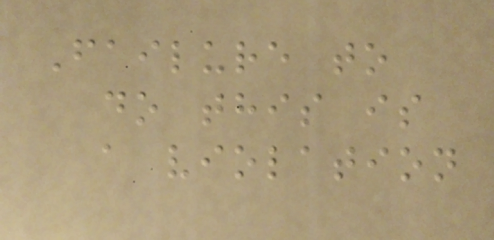Failure to
do this is
a violation
